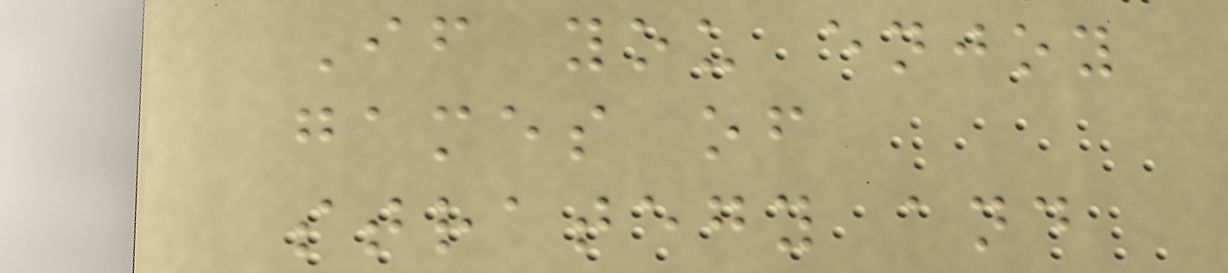If you enjoy
games of
strategy and
